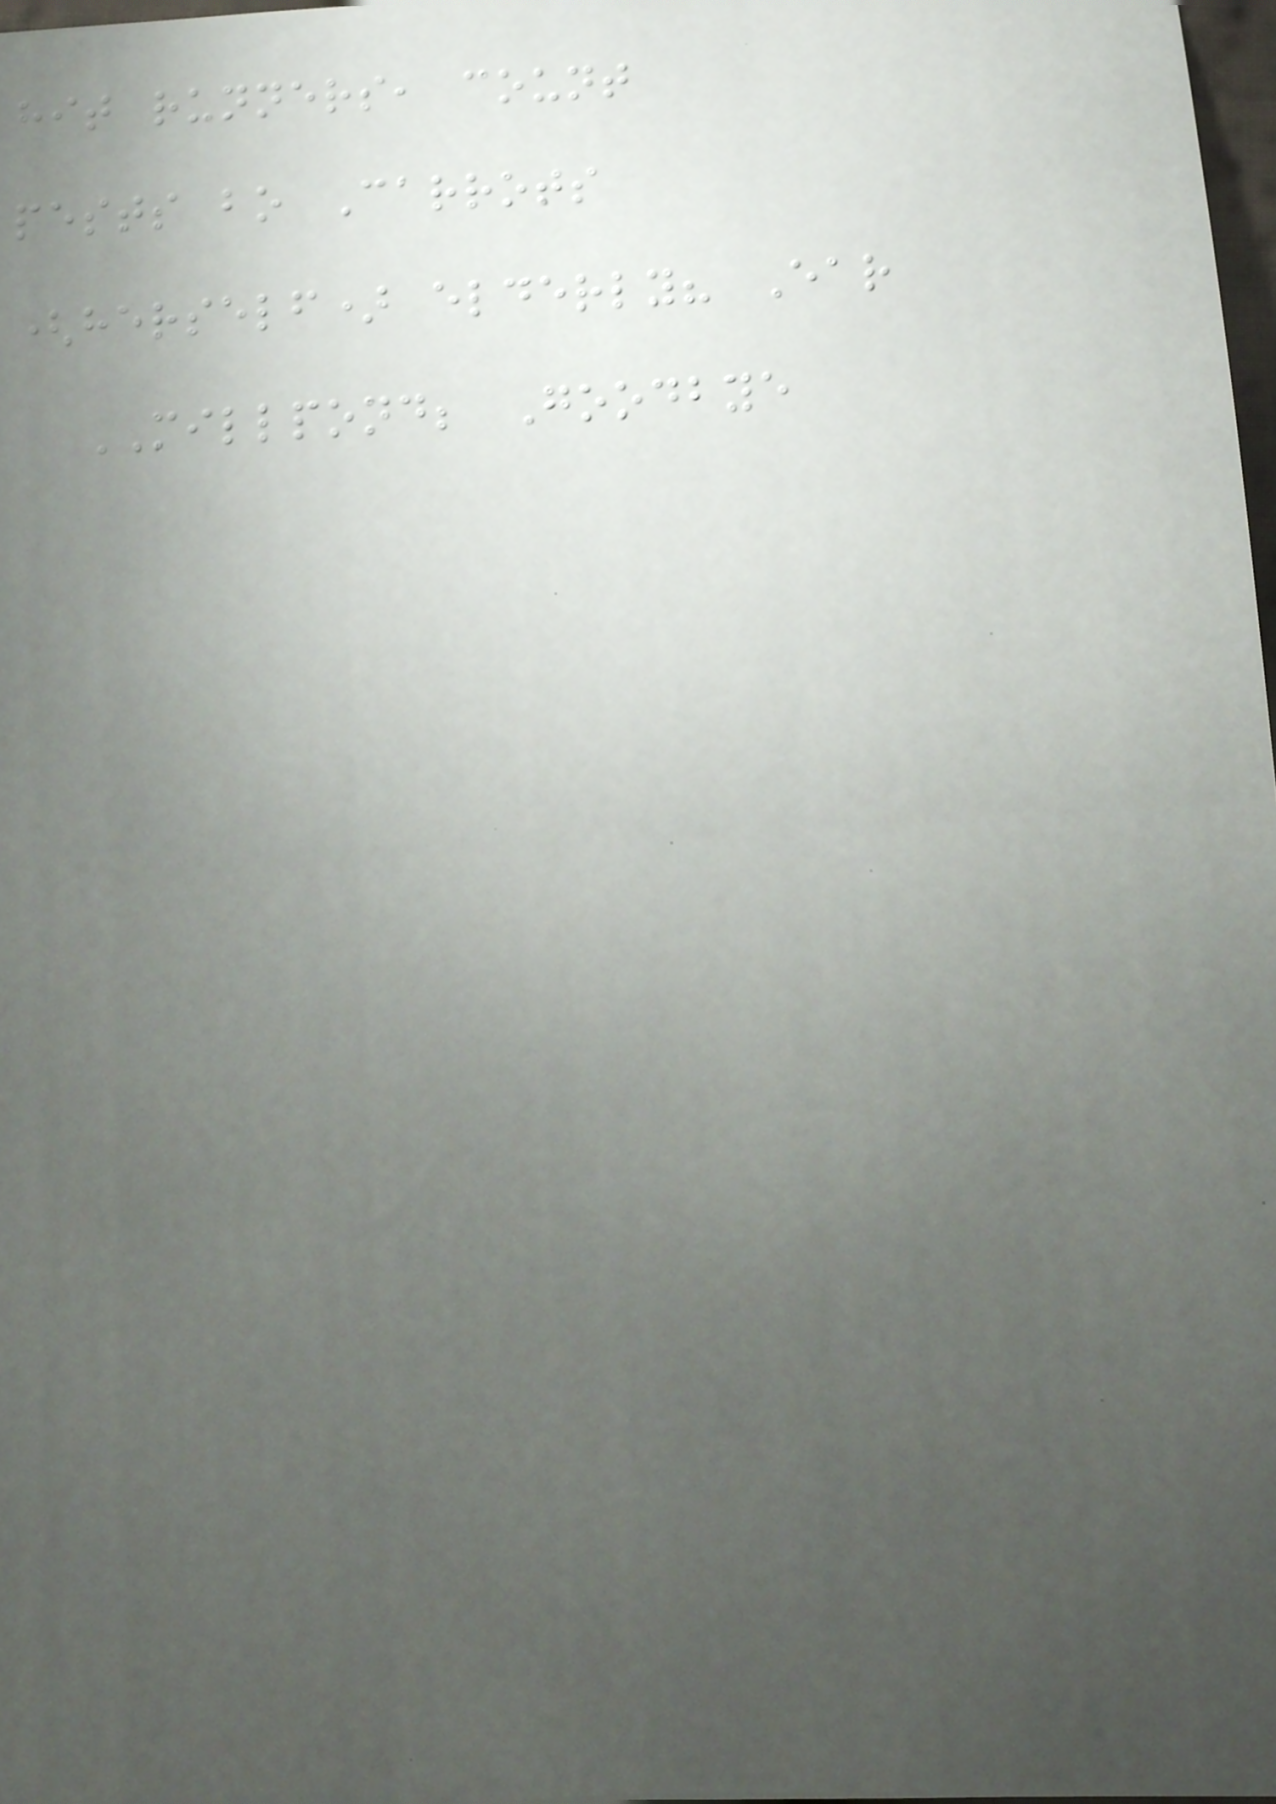hit runners, count
pests bo Carrots
(herself) elderly? Ear
MILLPOND; Goodbye
